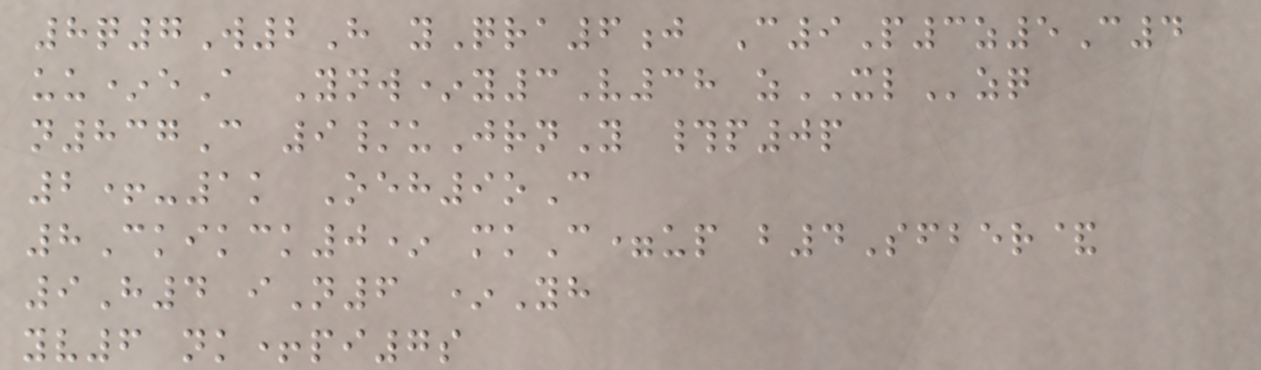8q7W2H yQra6j C9P3z5C4
uu*eA Ynw*y3V38 zXLzq
n837C 9/uJrnY #p0p
2+-1k Oeh9oC
8Ckikck0* mkC=up b4Sfber&
9H4 iN6 *Yh
yv6 nk+pi7s
